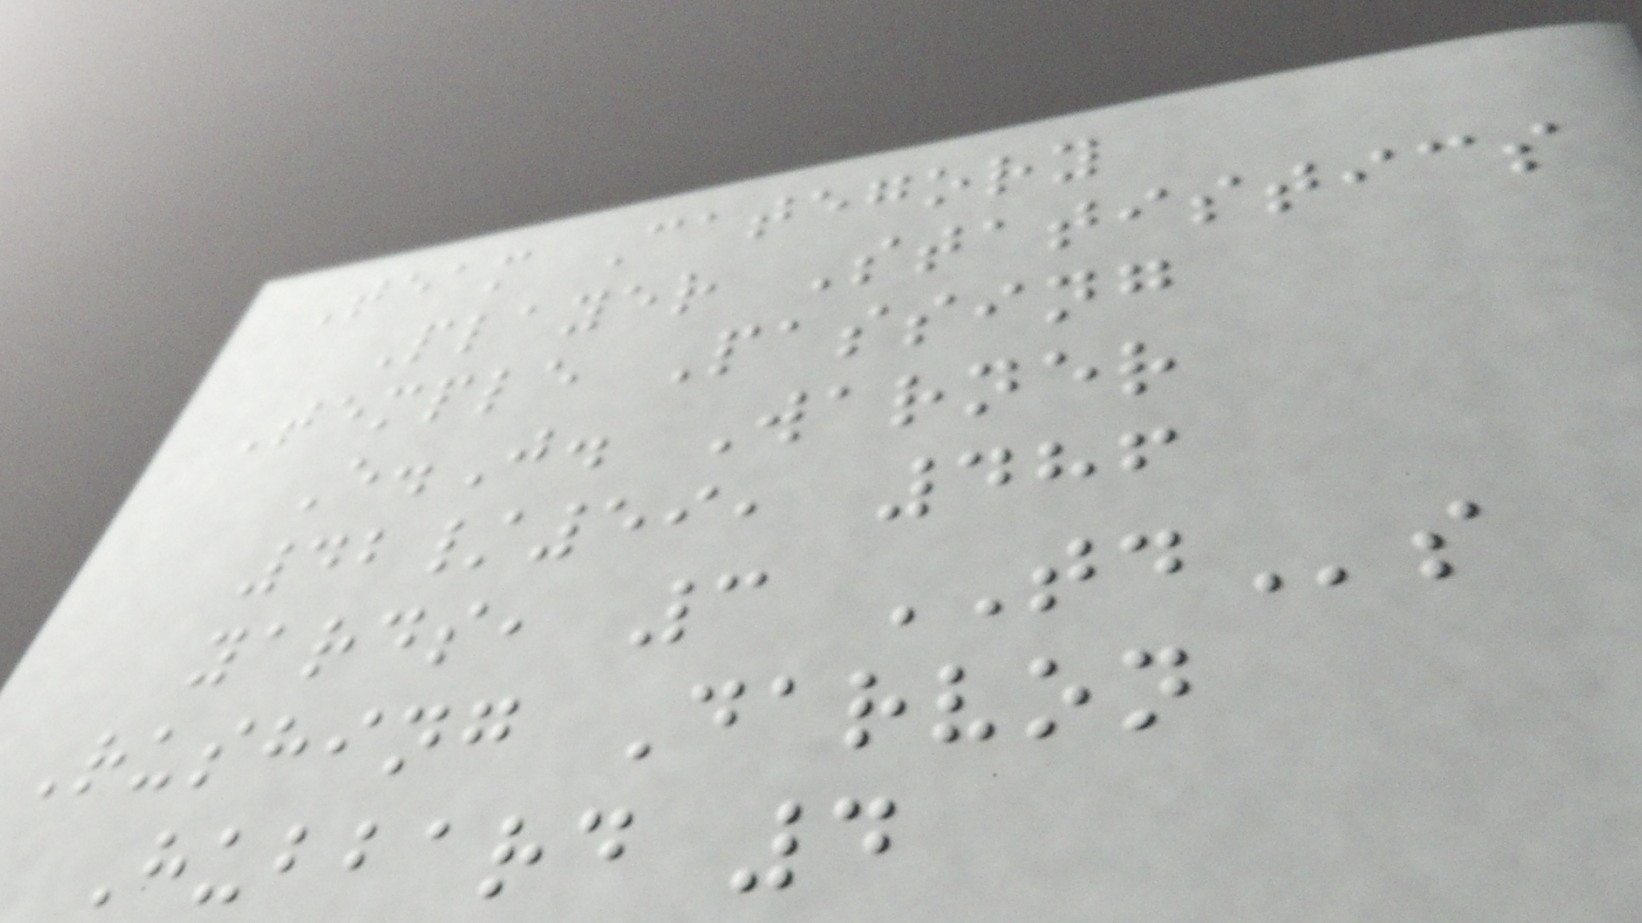Team Category
Player Statistics
Temple Passing
E.J. Warner
42/59, 486
yards, 3 TDs
Rushing Darvon
Hubbard 4
